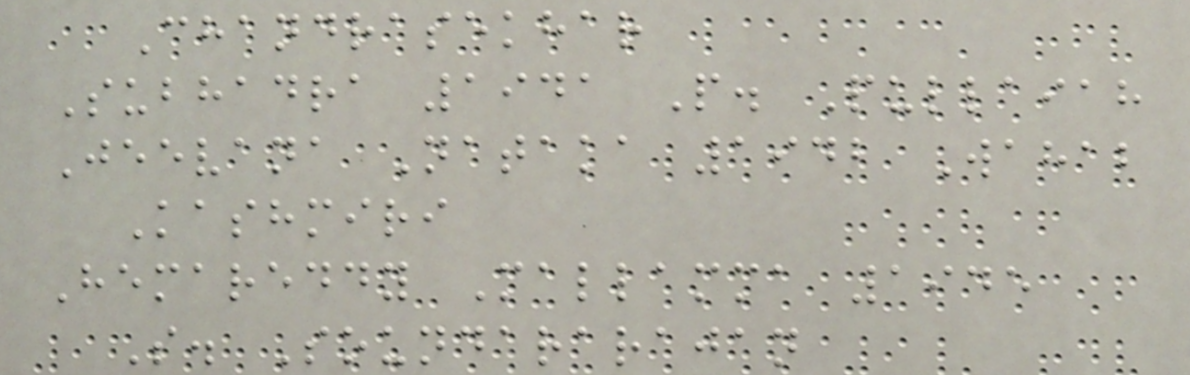Chandrasekhar
Subhadra 1941 P. Pullaiah
Jeevana Nataka 1942 Wahab
Kashmiri
Hemareddy Mallamma 1945
S. Soundararajan
